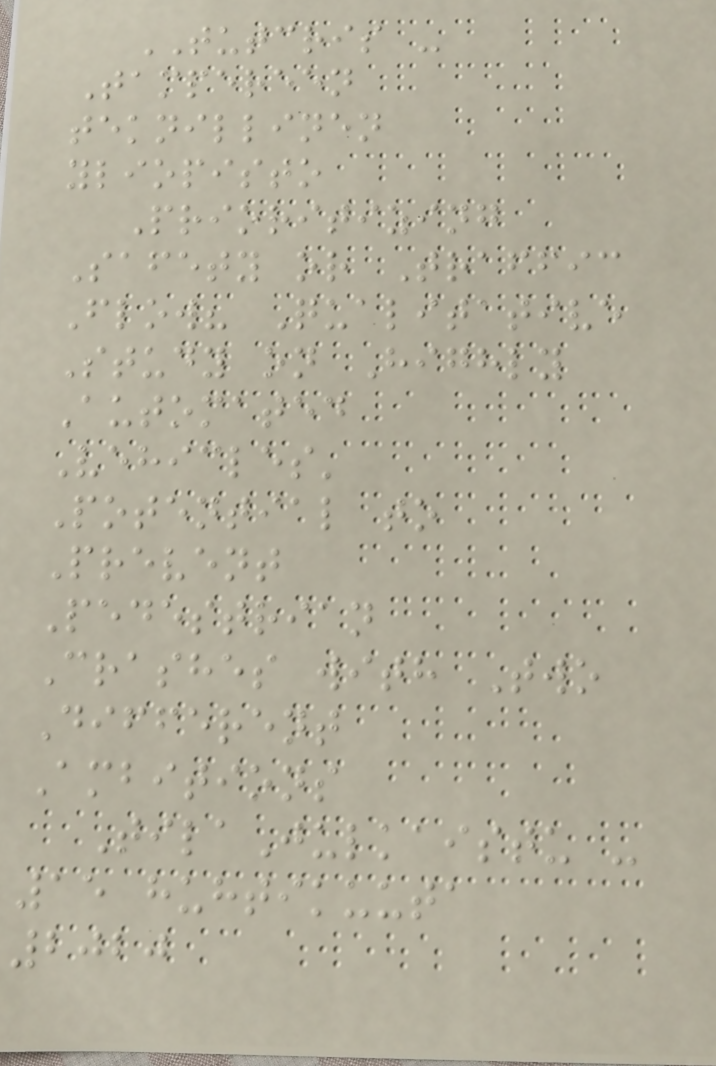TUTCRIS -
Tampereen
teknillinen
yliopisto
Prioritizing
Safety or Traffic
Flow? Qualitative
Study on Highly
Automated
Vehicles'
Potential to
Prevent
Pedestrian
Crashes with Two
Different
Ambitions
TilaJulkaistu -
15 huhtikuuta
2020
